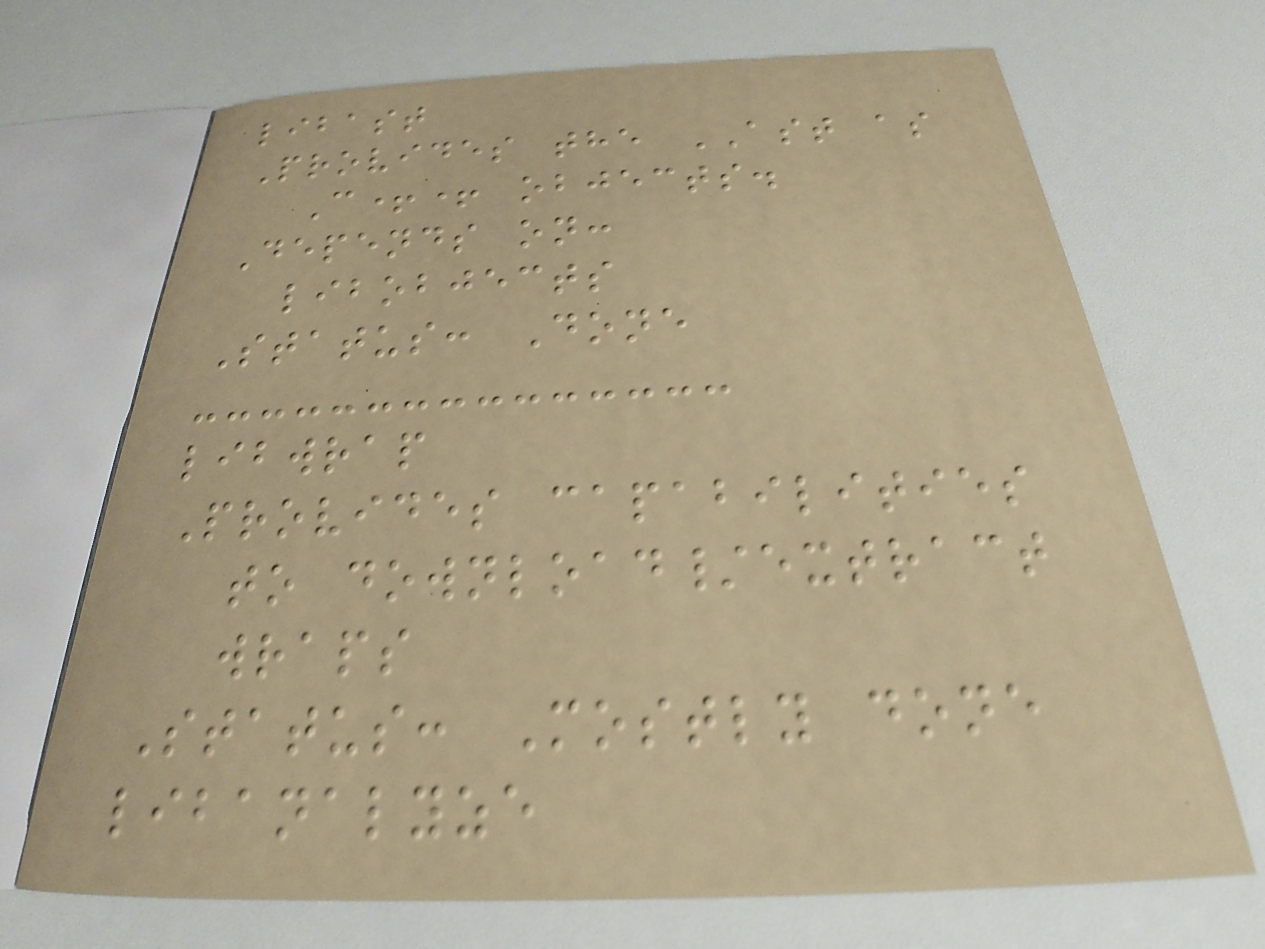libast
Provides the AST as
C++ objects.
Depends on:
libobjects
Status: Done
libwrap
Provides capabilities
to download/extract
wraps
Status: Mostly done
libanalyze
